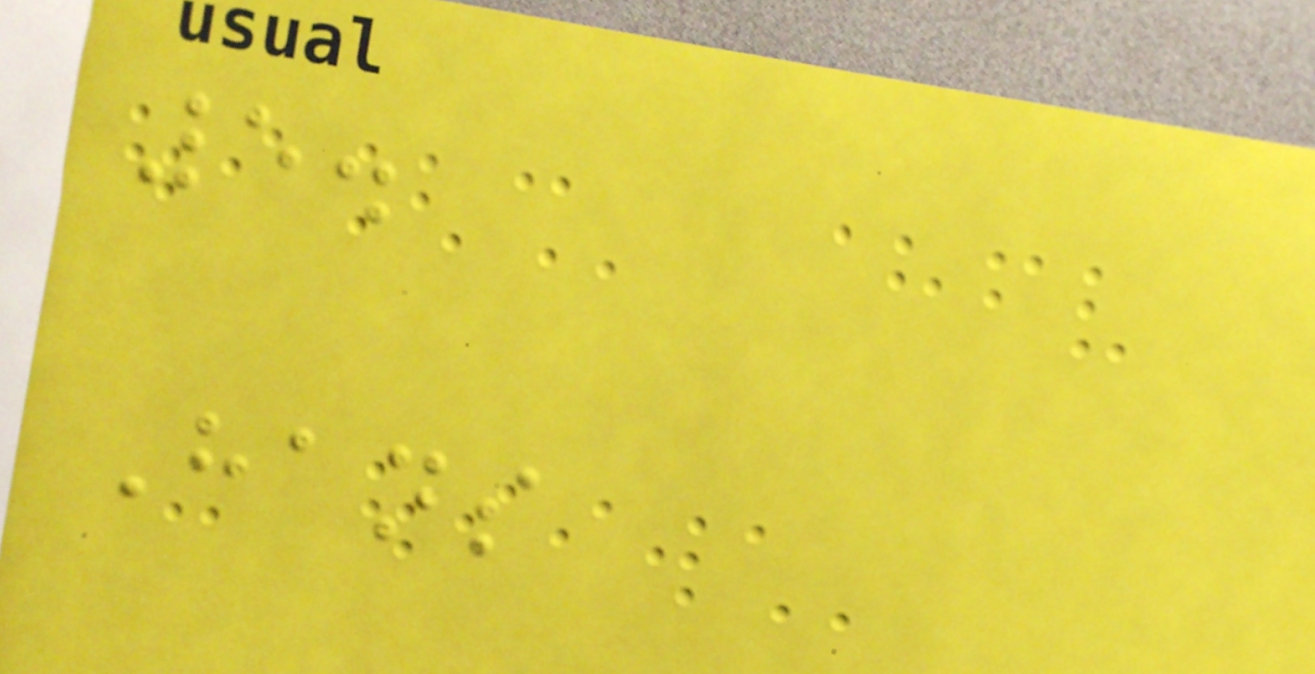5.
Hans
